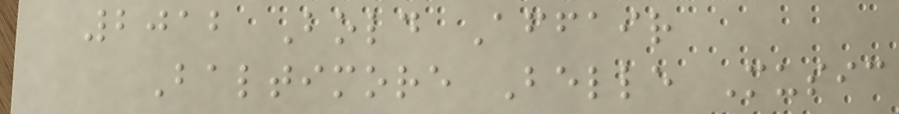2012 Bold Affair
Baltimore Belle Music
